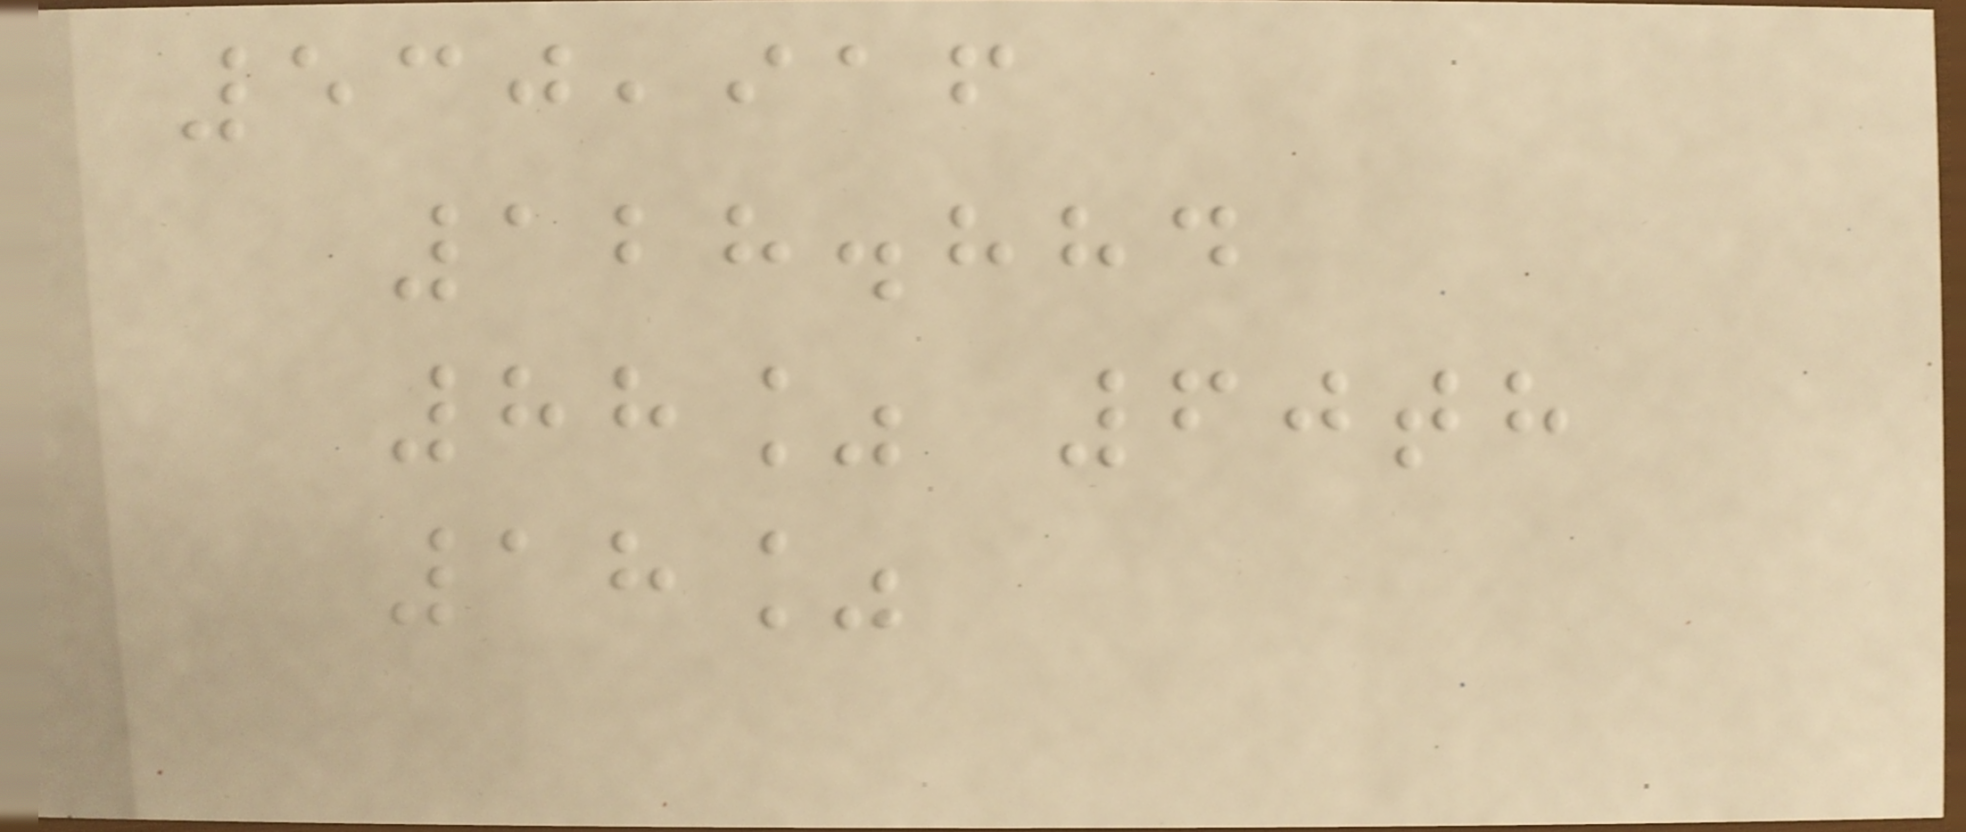530,916
128.884
88% 60th
18%
